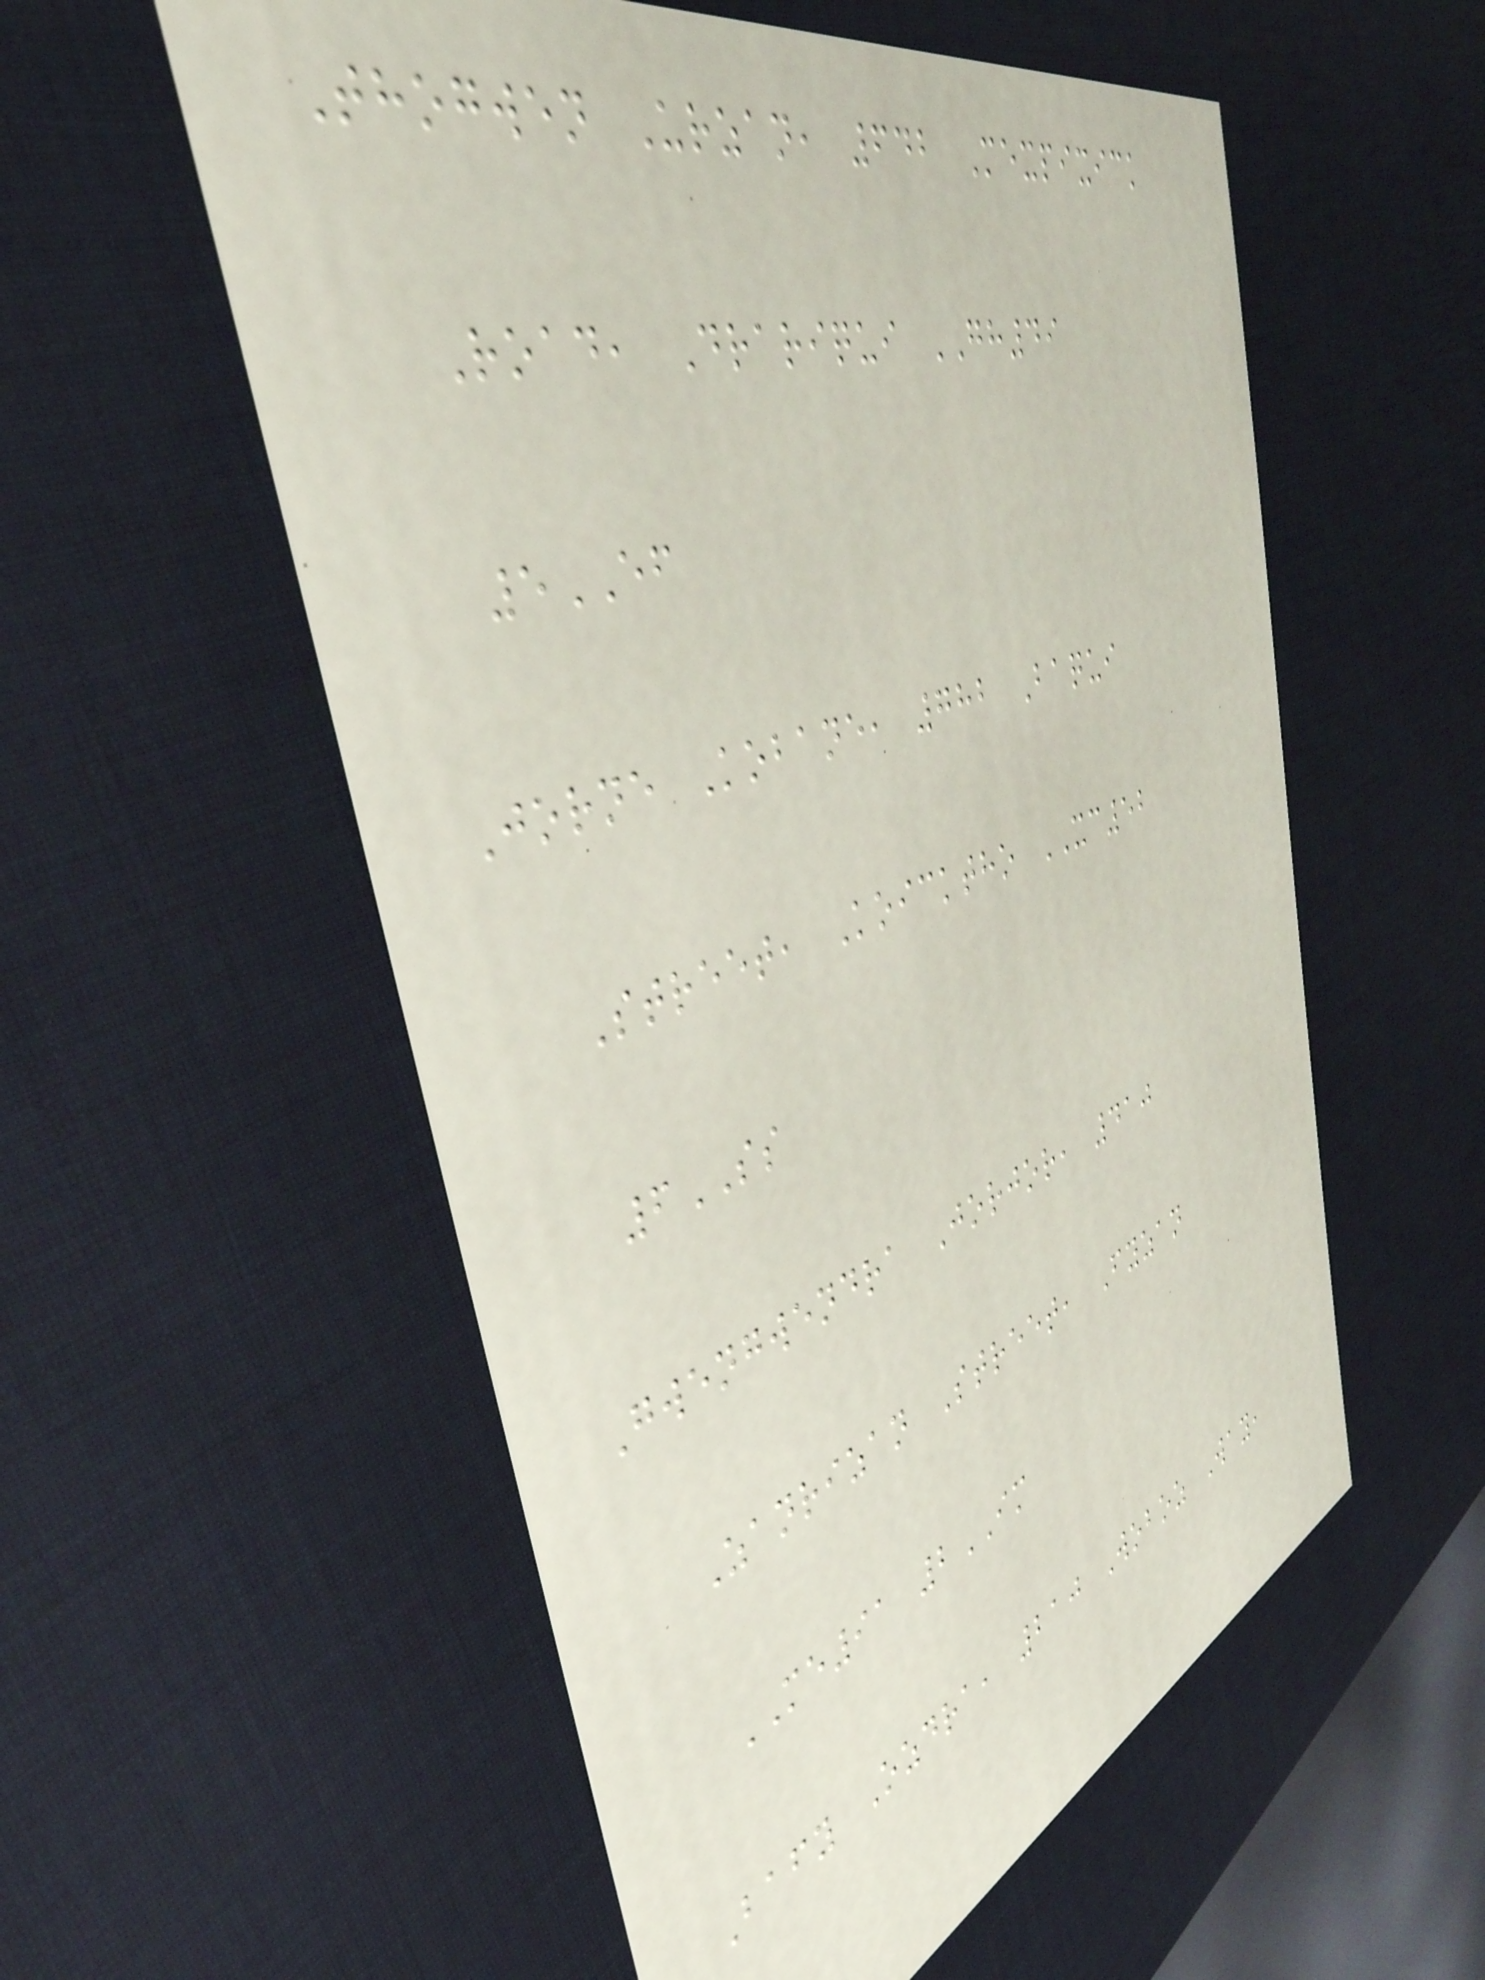Thogwen Urzan, 642 Mexpixick
Road, Drariqui GH49
5EF
Jorne Kobane, 782 Baqui
Street, Koicktho XC52
6SS
Gwengwendra Jorjor, 410
Zanrizan Street, Fyzan
ME91 2IM
Bafy Ozdra, 210 Woboz Way,
